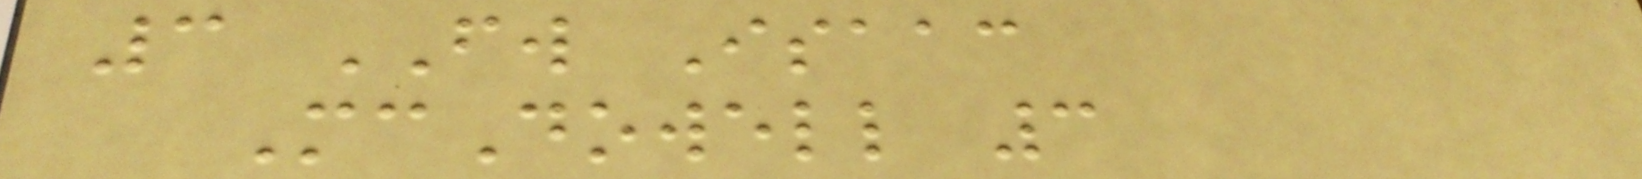3 FW Isaac
McDowell 3
